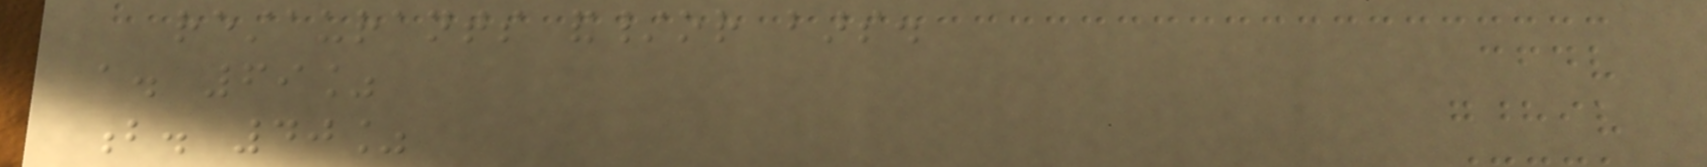restaurants and/or bars.
a. 69%
b. 40%
